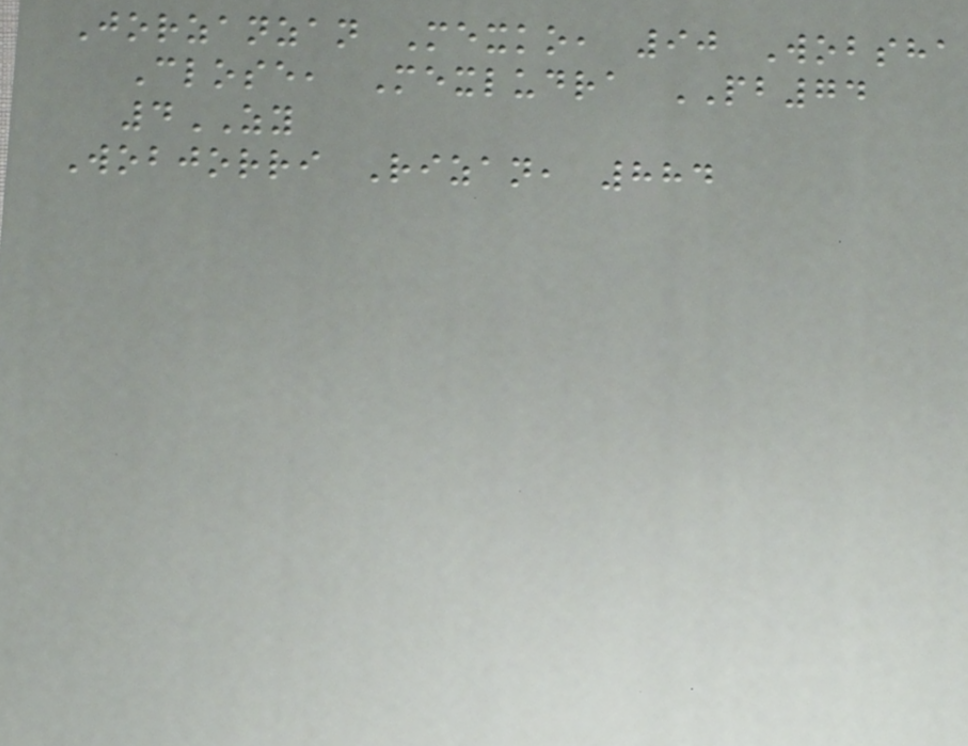Jorzanzan Mexko, 90 Wobsha
Close, Mexludra PB74
4ZY
Wobjorri Rizan, 884
